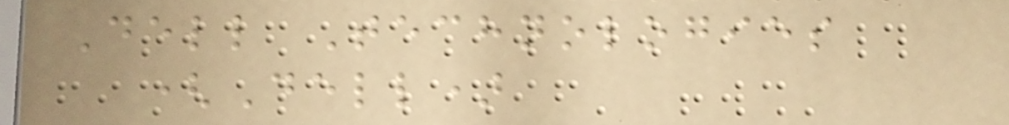Dell Technologies
(Dell)
